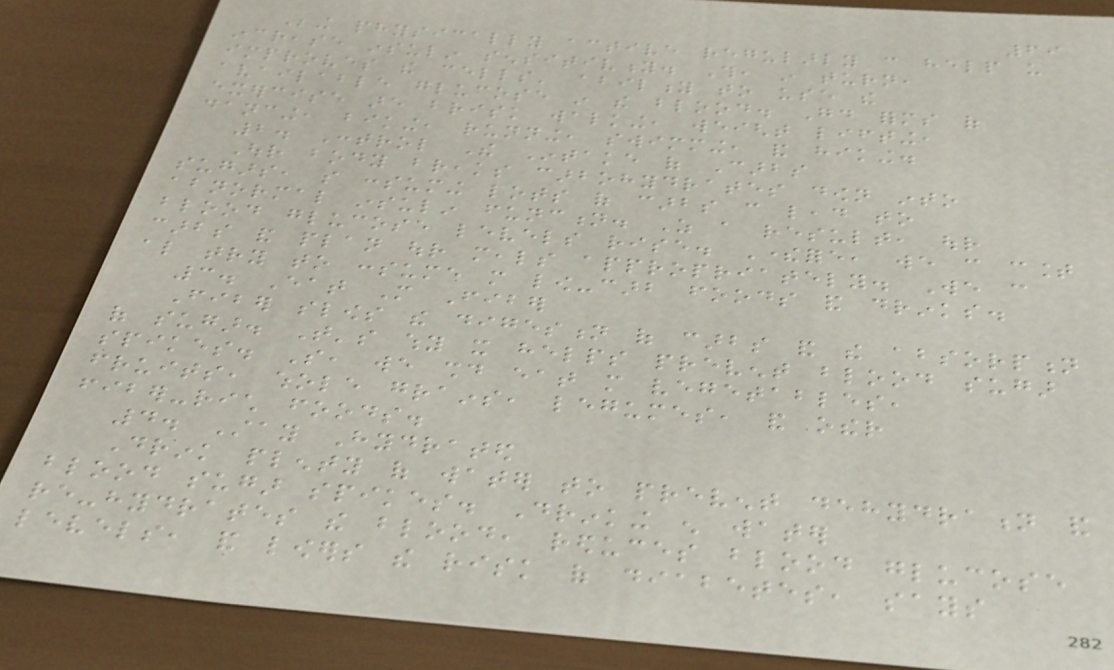69
Being physically active regularly can help us
increase insulin sensitivity. This, in turn,
improves the cells' ability to use the
available glucose in the blood. Good forms of
exercise are brisk walking, weight lifting,
dancing, biking, running, swimming, and hiking.
2. Control The Intake of Carbs
Our body breaks carbohydrates down into
sugars, so consuming lots of carbs can lead to
abnormal insulin function. As a result, our
blood glucose levels rise. Therefore, we can count
carbs and plan our meals appropriately. We can
also try to consume more low-carb foods and drinks.
3. Eat More Fiber
Fiber slows the digestion of carbs and the absorption
of sugar. That's why it helps prevent blood sugar
spikes. So, we should eat more vegetables,
fruits, whole grains, legumes, and other
fiber-rich foods.
4. Stay Hydrated
Drink plenty of water to prevent dehydration and
blood sugar spikes. Drinking enough water
re-hydrates the blood, reduces blood glucose
levels, and lowers the risk of diabetes, says
